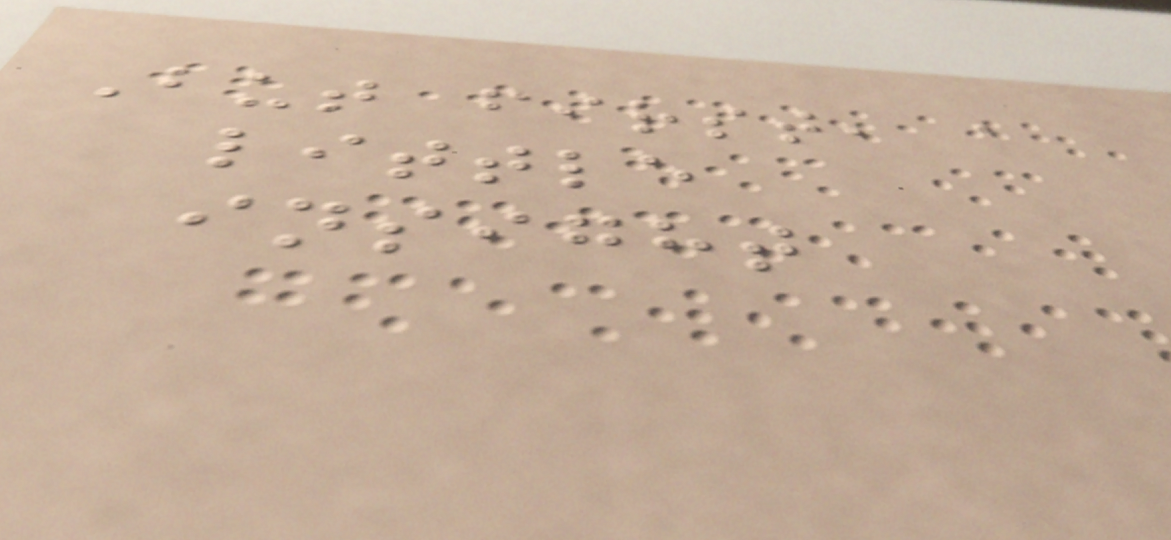But first, a
little
insight
